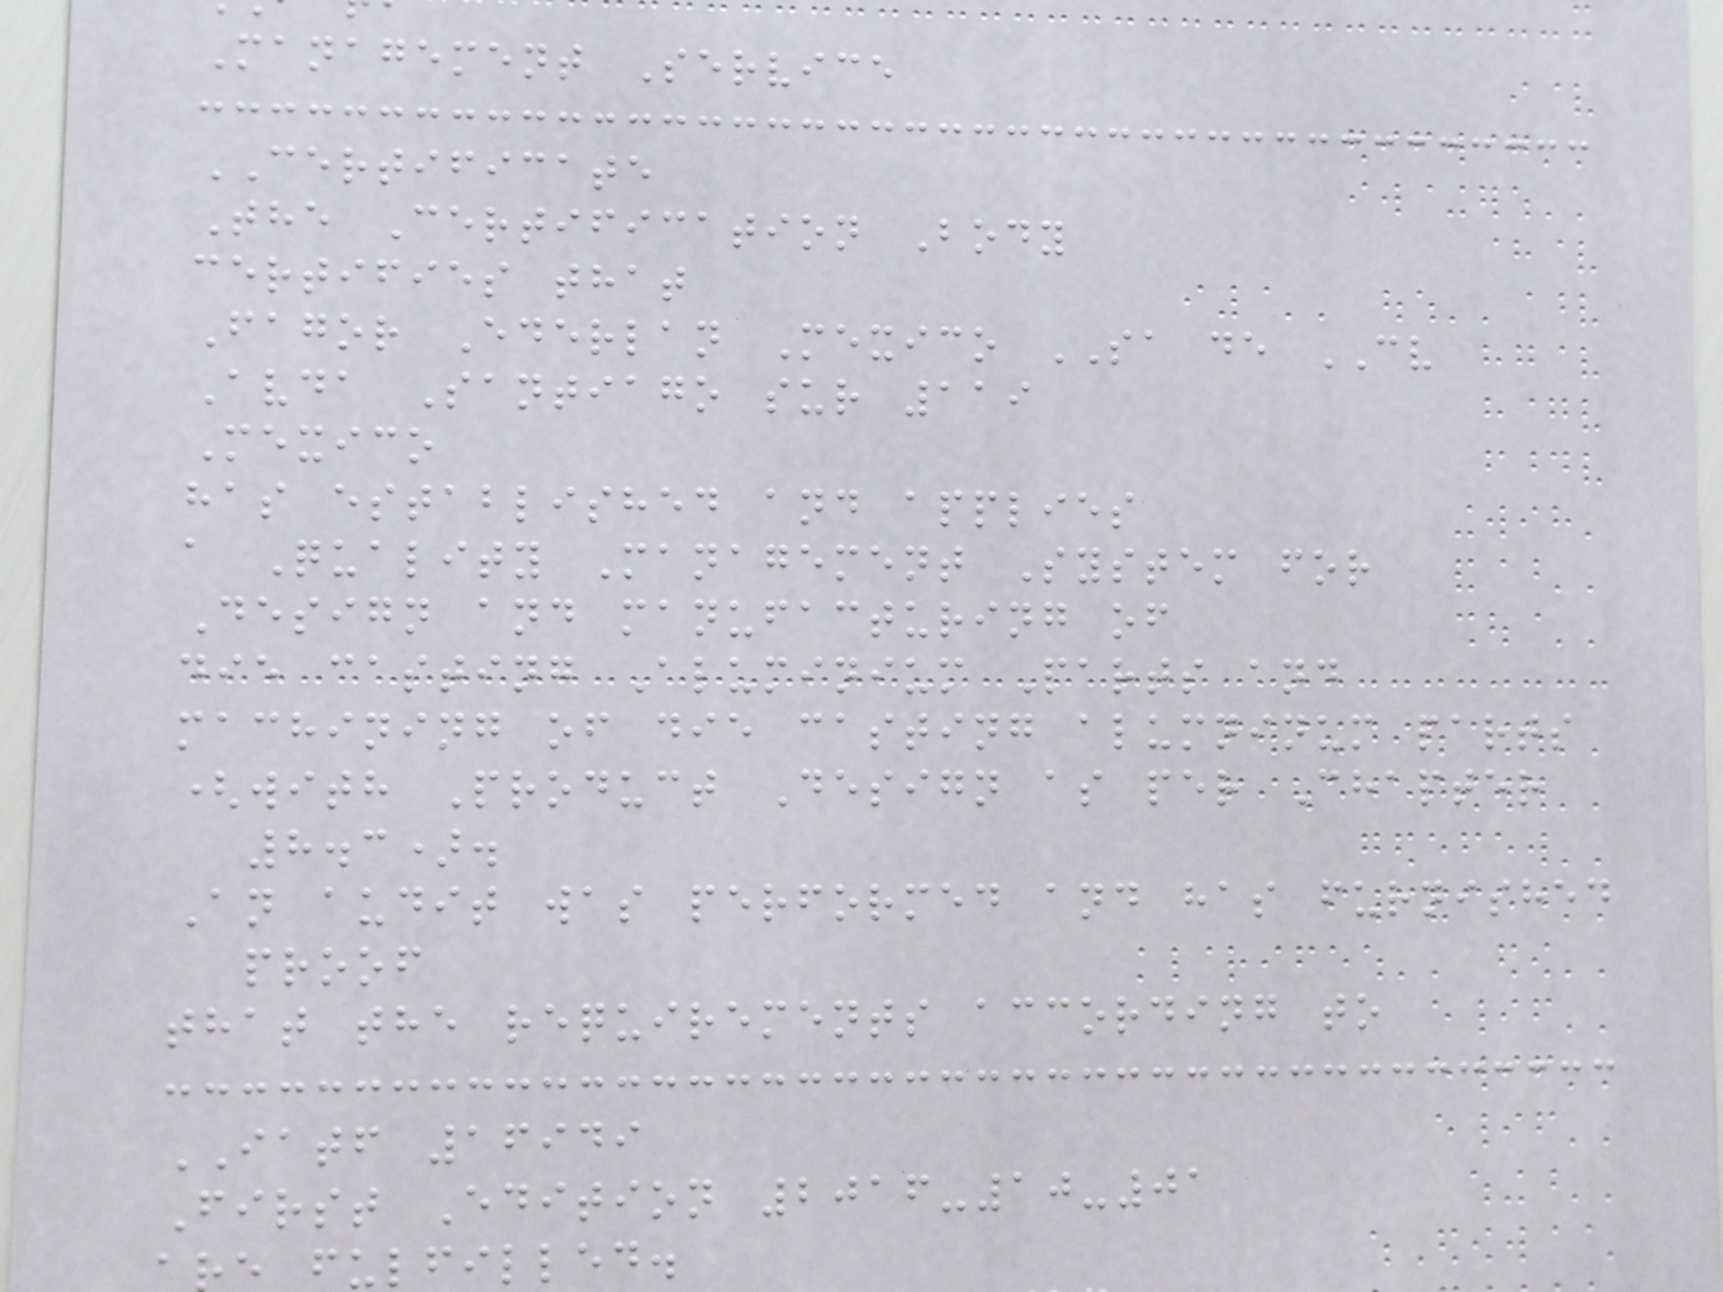Management Service
CERTIFICATE
The Certification Body
certifies that
Fagor Ederlan Mexico SA de CV
Avda Santiago sur 119
Mexico
has established and applies
a Quality Management System for
Design and manufacturing of
die casting Aluminium Parts and
machining of die casting alumninum parts
(with Product Design as per Chapter
8.3).
An audit was performed and has furnished
proof
that the requirements according to
IATF 16949
First Edition 2016-10-01
fulfilled.
